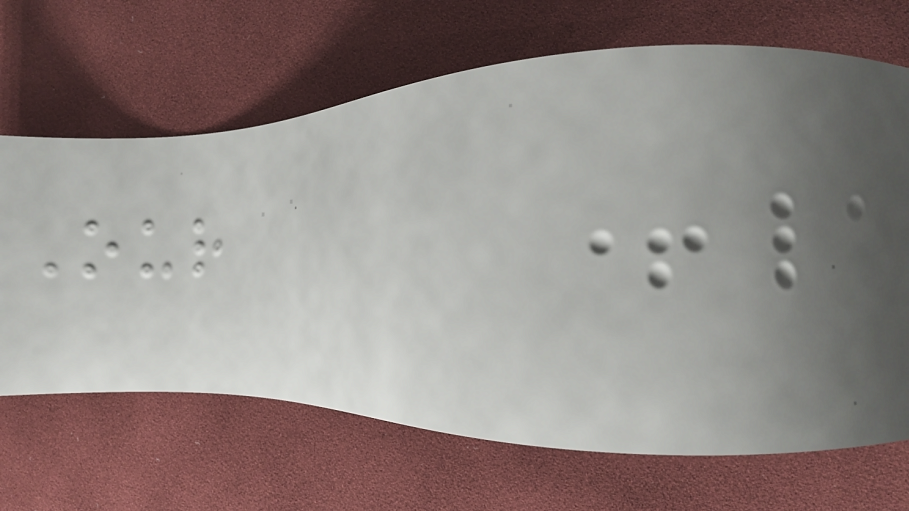Our
